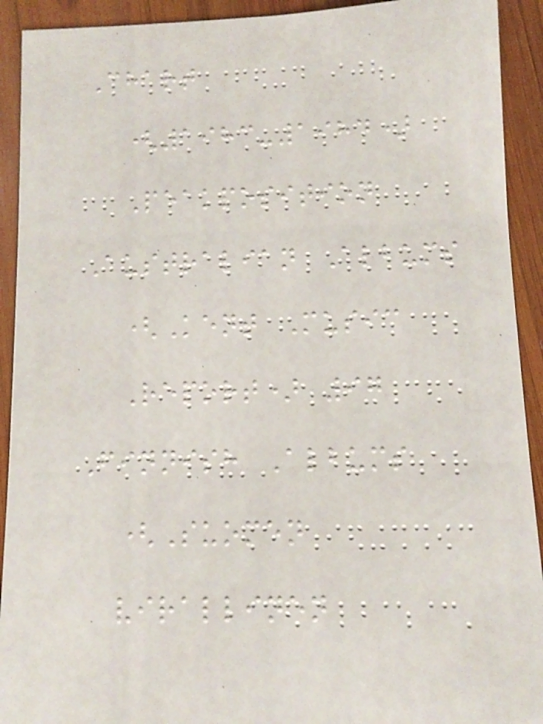Chart
(1983-1984)
Peakposition
Australian Albums
(Kent Music
Report) 97
Finnish Albums
(Suomen
virallinen
